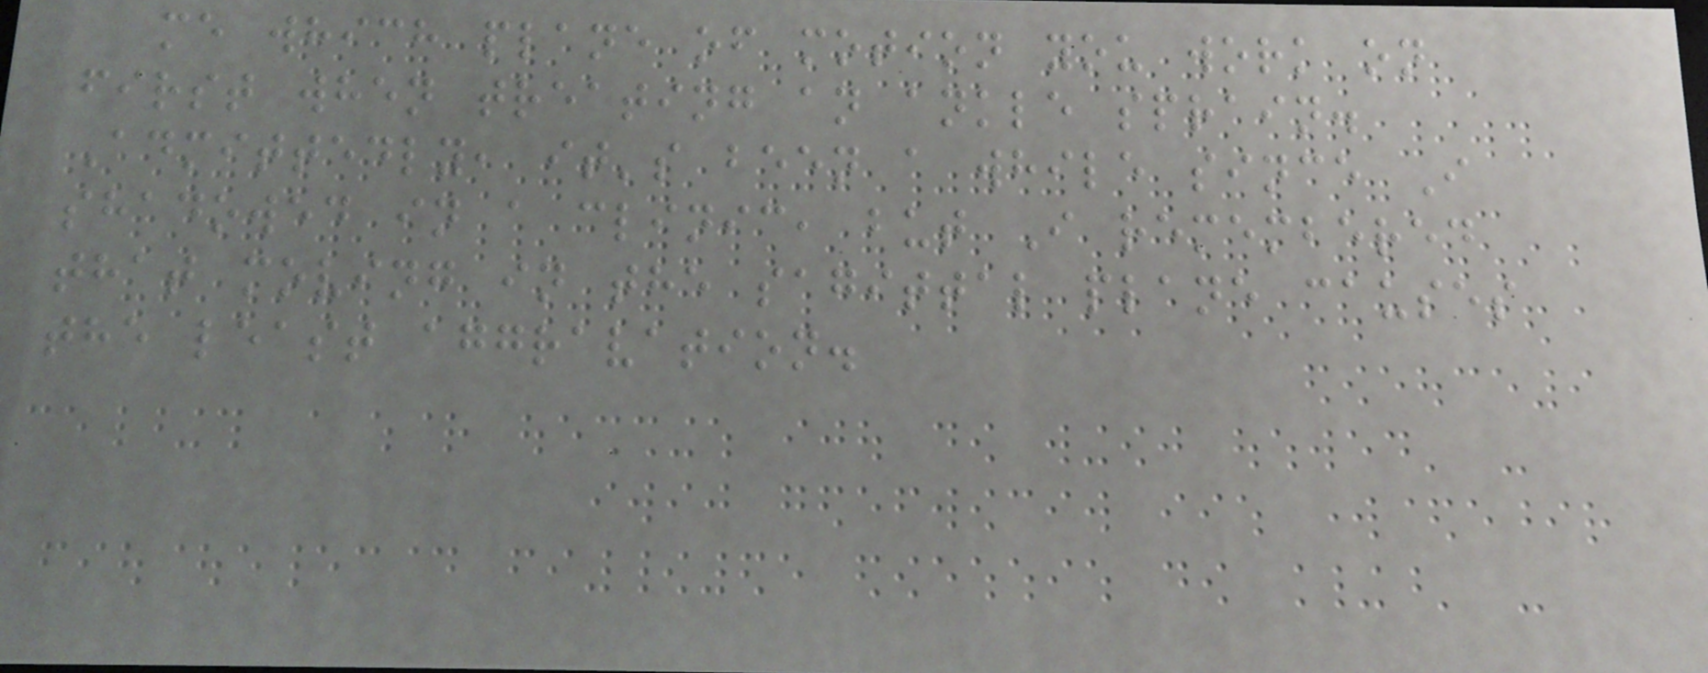me which plane of motion you work on
first when treating an ankle sprain.
Admittedly, it's been a while since I
shadowed in a clinic, but I remembered
that moving in the sagittal plane causes
the least aggravation.
